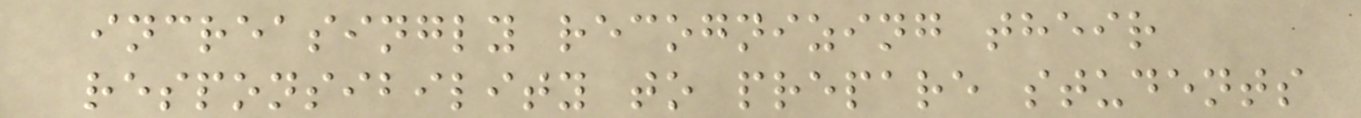increasingly recognizing their
responsibility to prepare students
